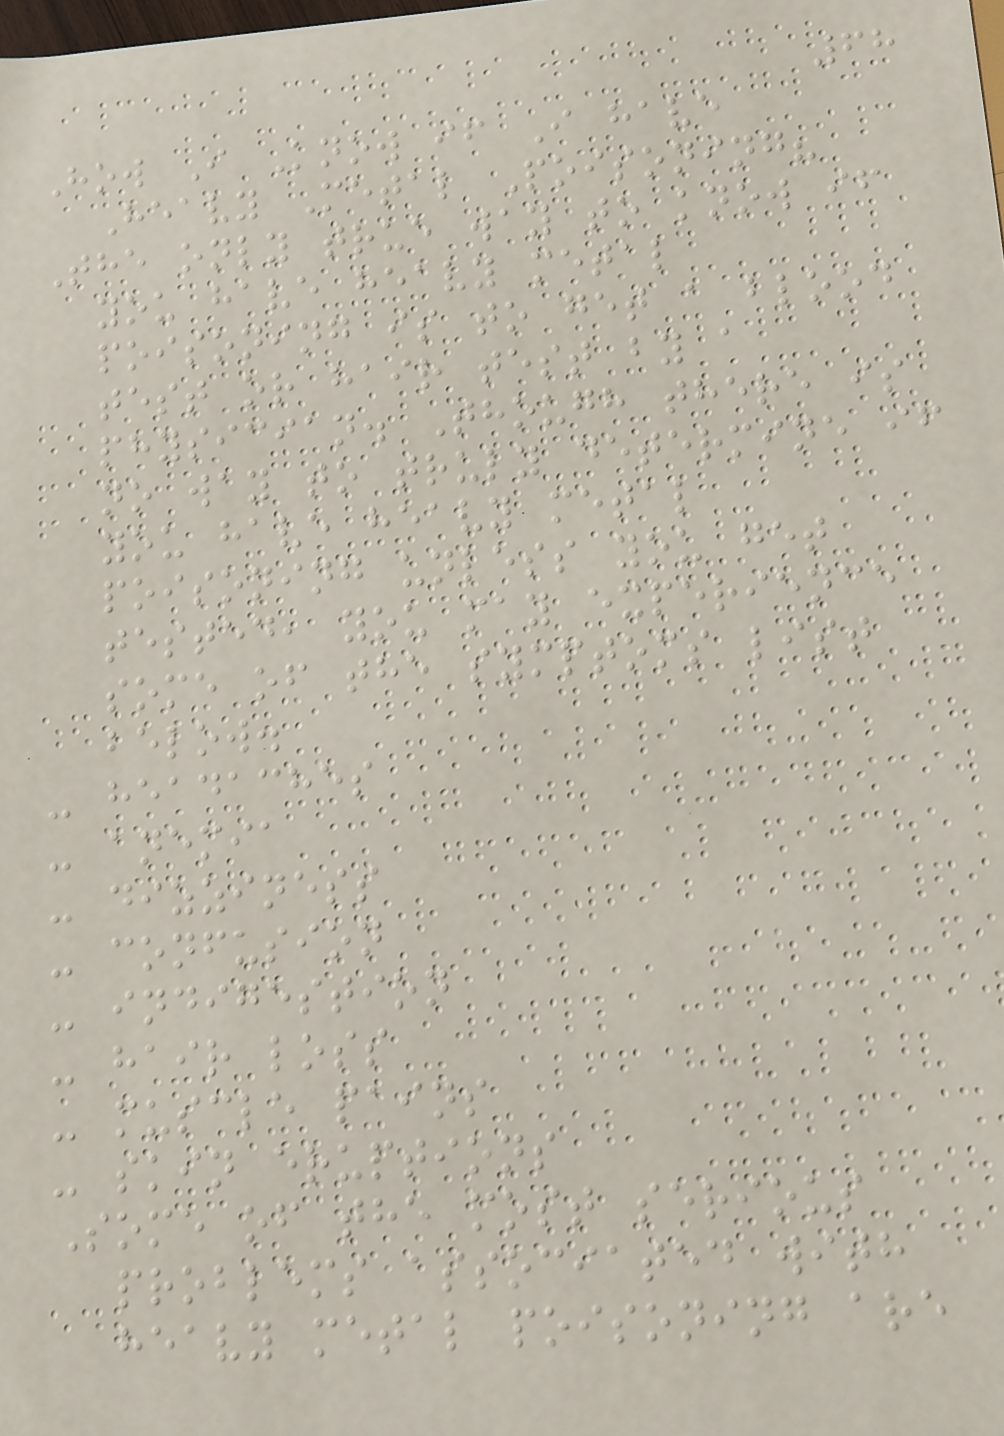68
How I Know if I have
Heavy Metal Poisoning?
The only true way to know if
you have heavy metal
poisoning is to get a blood
test or hair test by a
physician. Though there is
no way to truly determine if
you have heavy metal
poisoning unless you get
tested, you may experience
some of the symptoms list
below.
- headaches
- anemia
- dizziness
- confusion
- indigestion
- hair loss
- muscle pains
- skin eruptions
Some of the most serious
problems associated with
heavy metal poisoning are
